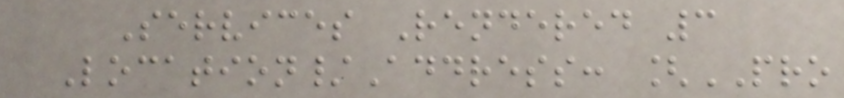Services Rendered 3
Location/Address: [PRO
